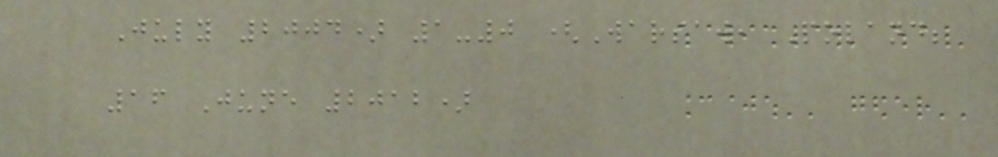July 2004) 1-0 (Warsaw, Poland;
16 June 2012)
